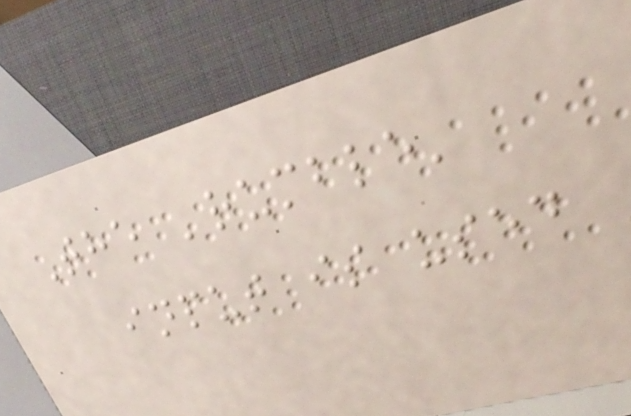The 'rumble'
input is used
